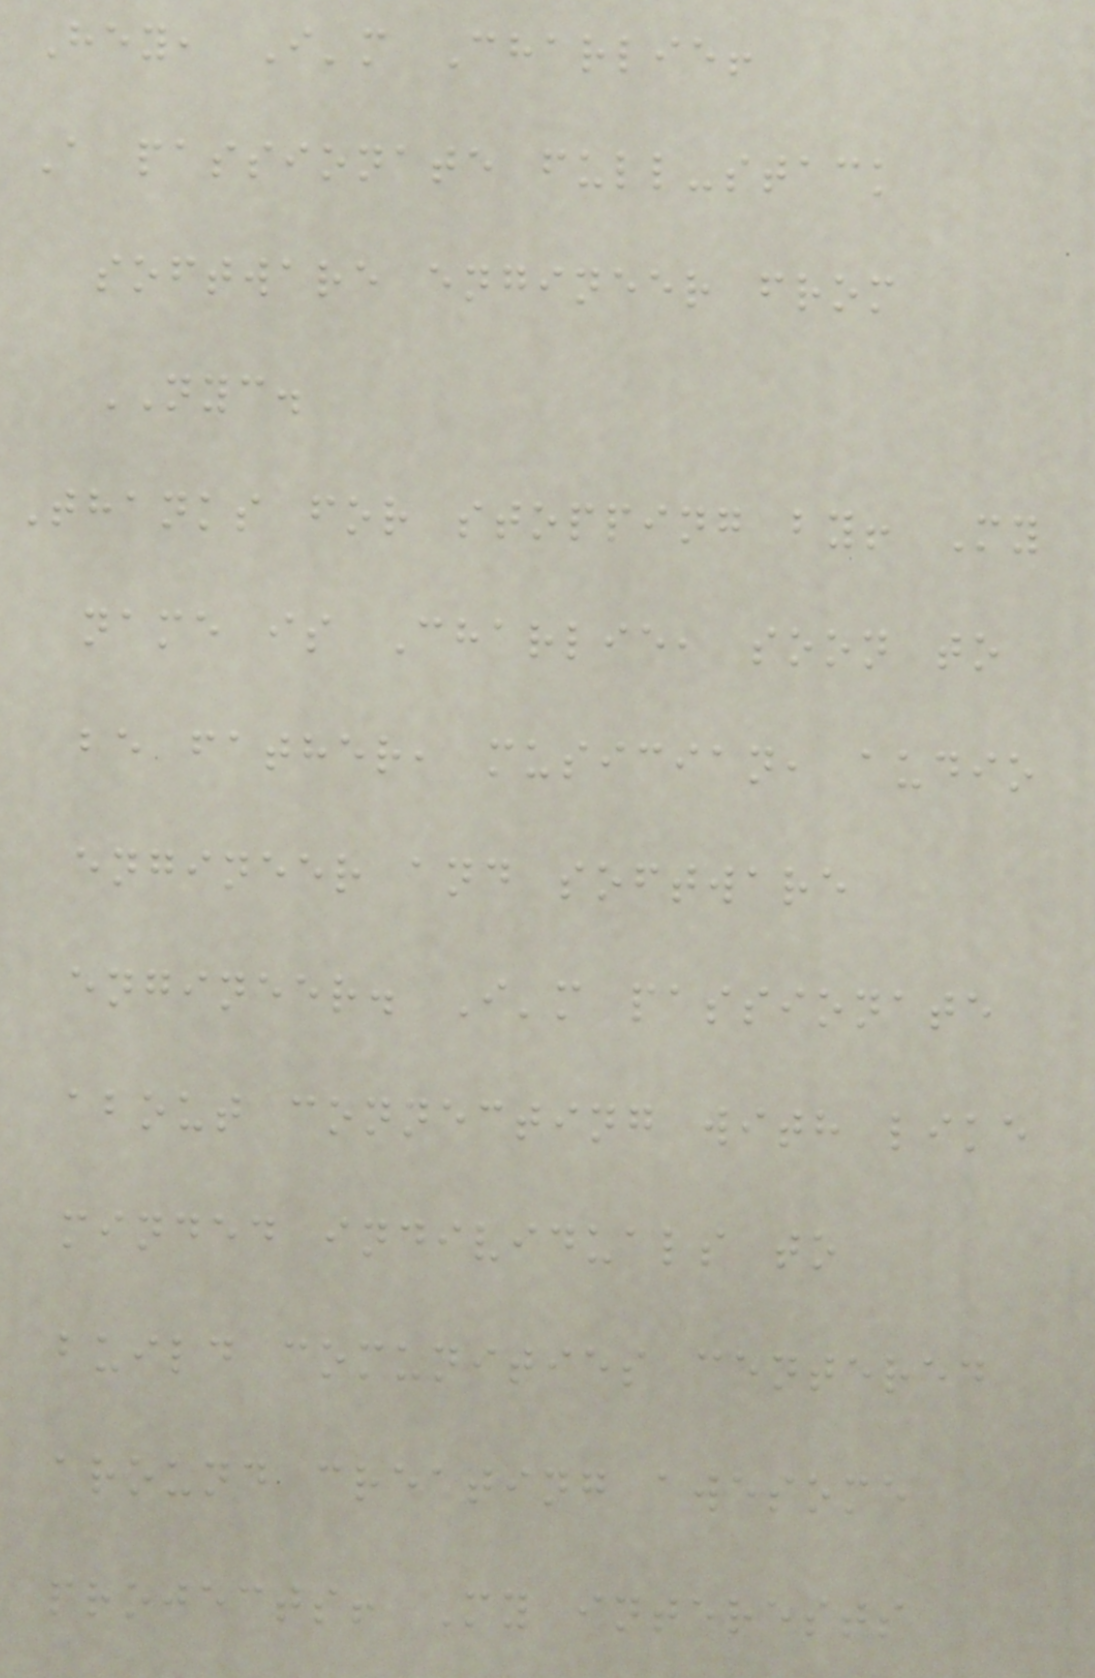Hey, I'm Charlie!
A passionate full-stack
software engineer from
NYC.
Thanks for stopping by! My
name is Charlie, soon to
be father, musician, audio
engineer and software
engineer. I'm passionate
about connecting with like
minded individuals to
build comunities centered
around creating awesome
projects! My interests
